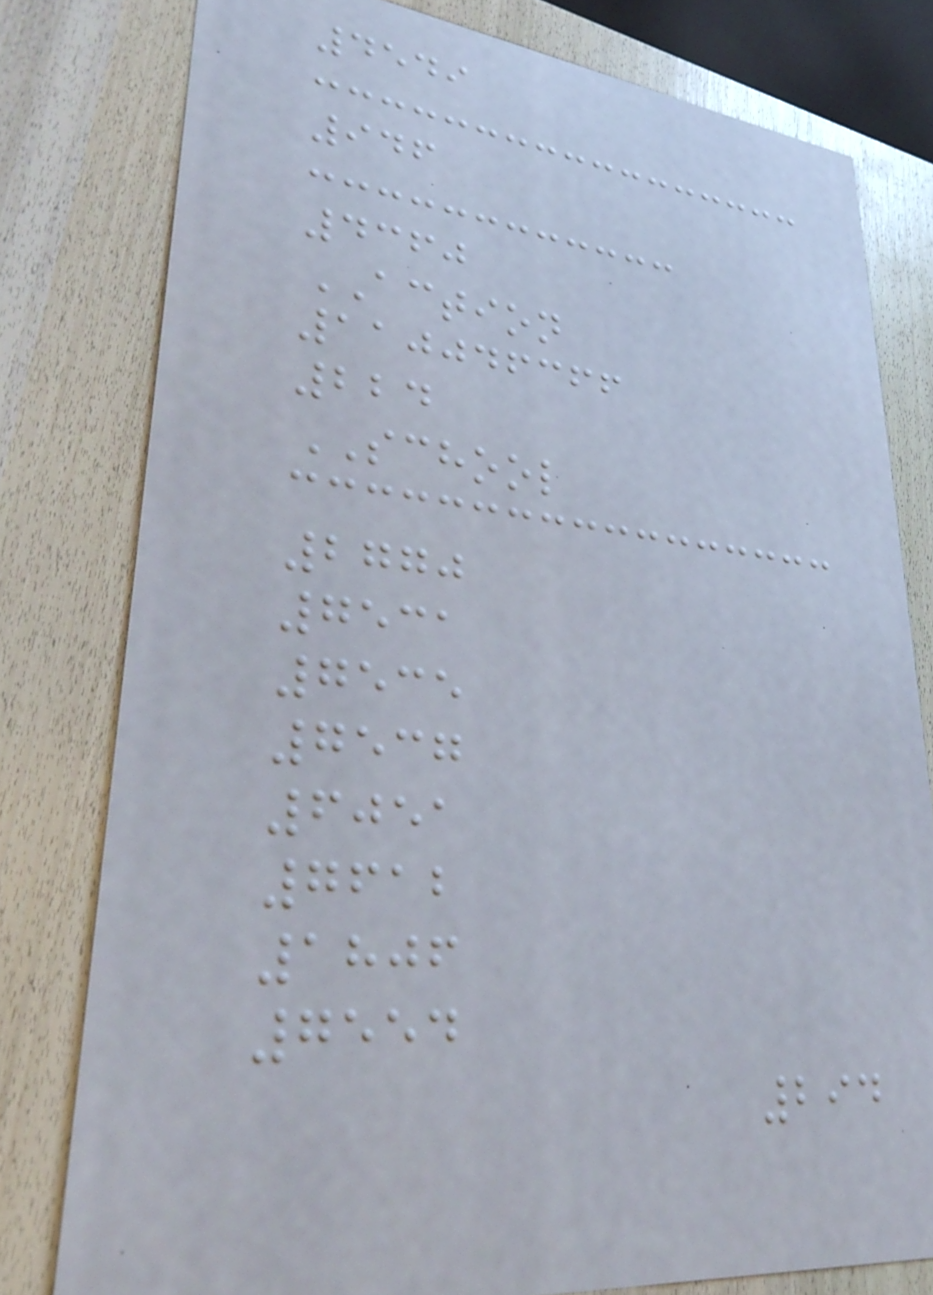4549
946
4360
ACTION
110046366
224
SCHOOL
2770
7531
7535
7537
6051
7612
1806
7554
294
